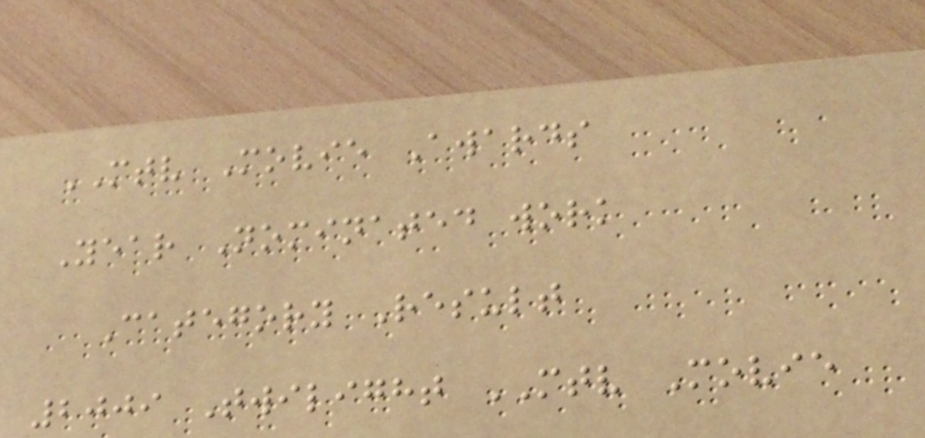MTV Movie Awards
Year Nominated work
Category Result
2009 Twilight MTV Movie
